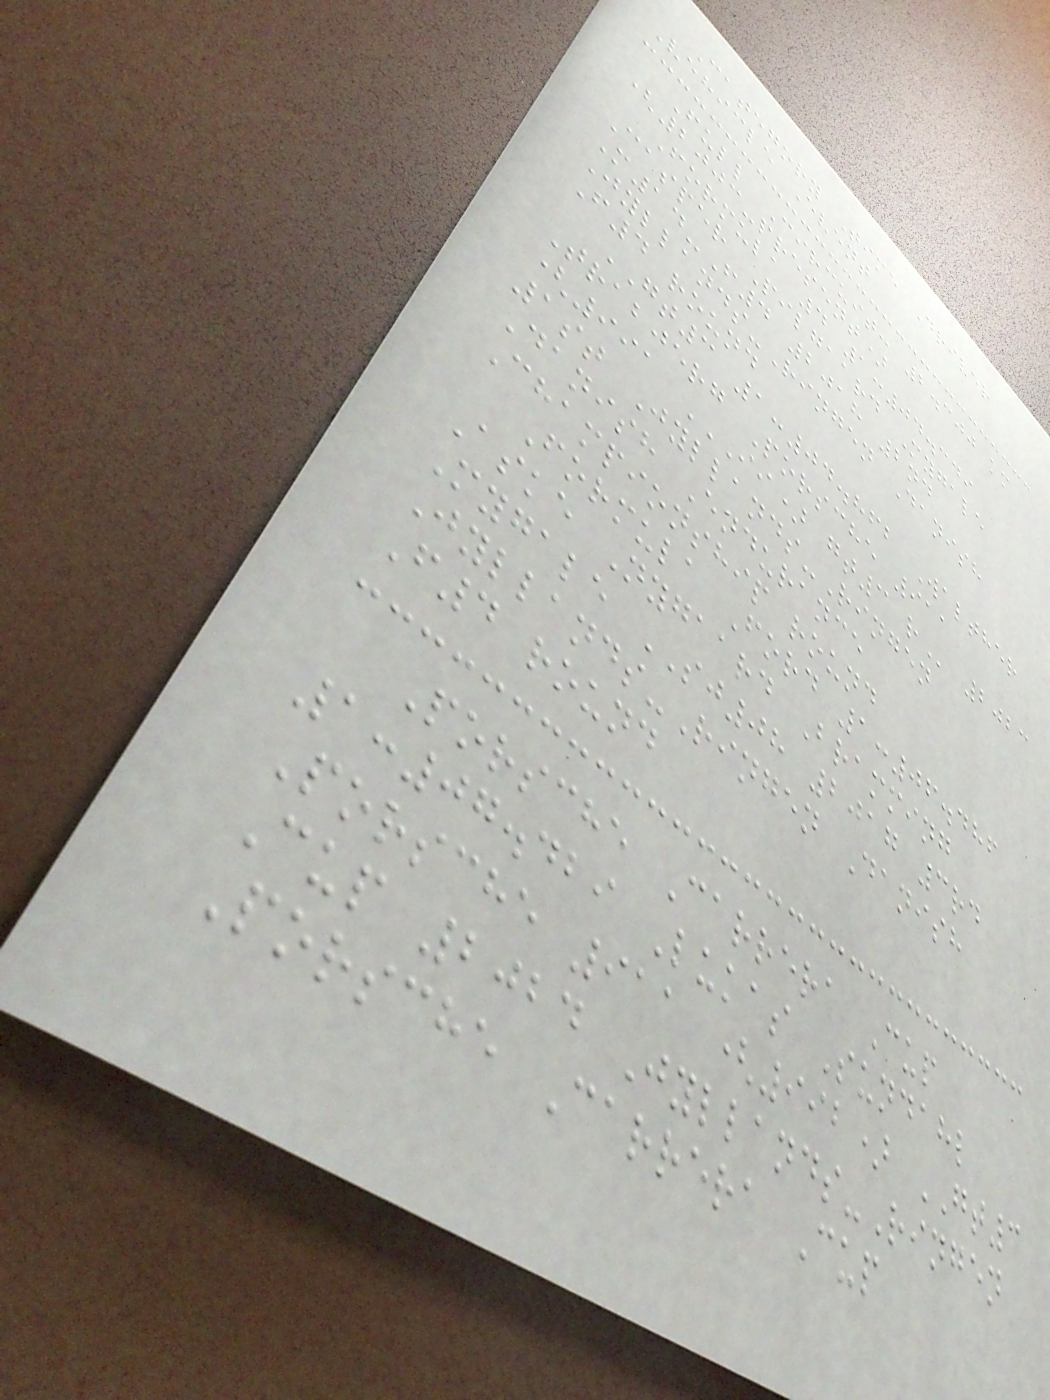Category Time Driver
Vehicle Event
Full Circuit: 2.300 km
(2003-present)
Formula 4 1:04.349
Casper Pilgaard Mygale
M14-F4 2018 2nd
Jyllands-Ringen Danish
F4 round
GT3 1:04.862 Walther
Trabjerg Porsche 911
(991 II) GT3 R 2023
1st Jyllands-Ringen
Danish Endurance
Championship round
Formula Ford 1:06.486
Aske Nygaard Bramming
Mygale SJ08 2017 3rd
Jyllands-Ringen Danish
F4 round
Porsche Carrera Cup
1:07.429 Lukas Sundahl
Porsche 911 (992) GT3
Cup 2024 Jyllands-Ringen
Porsche Carrera Cup
